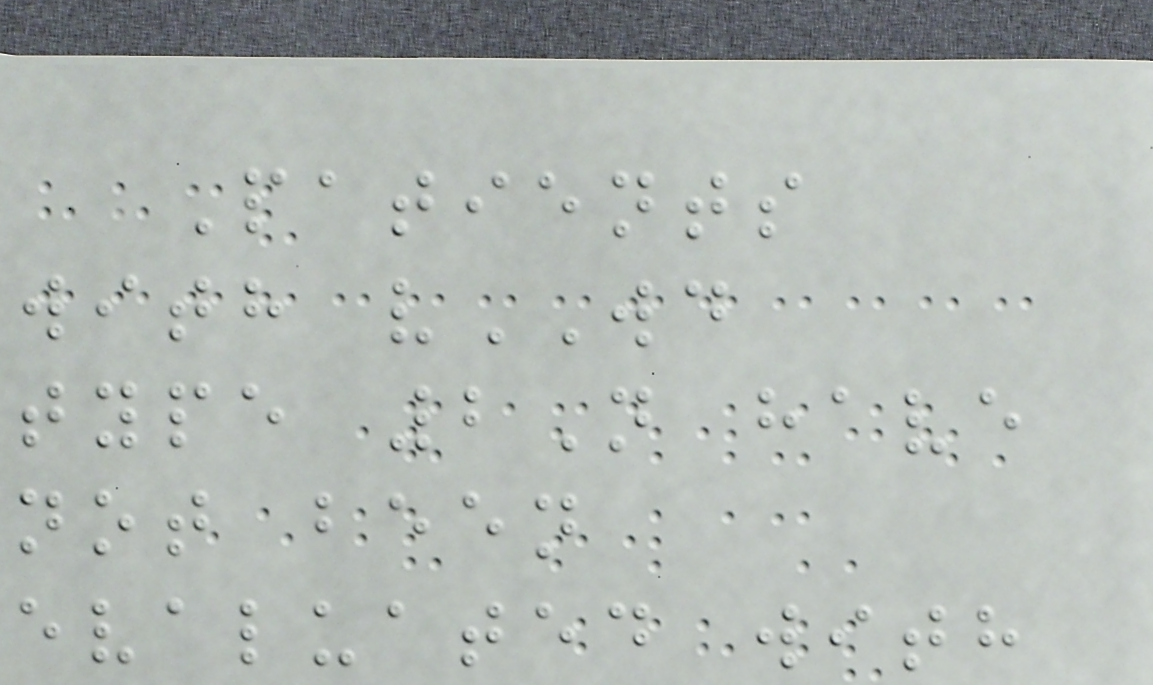Patients
with vWD
type 2N have
not been
evaluated with
